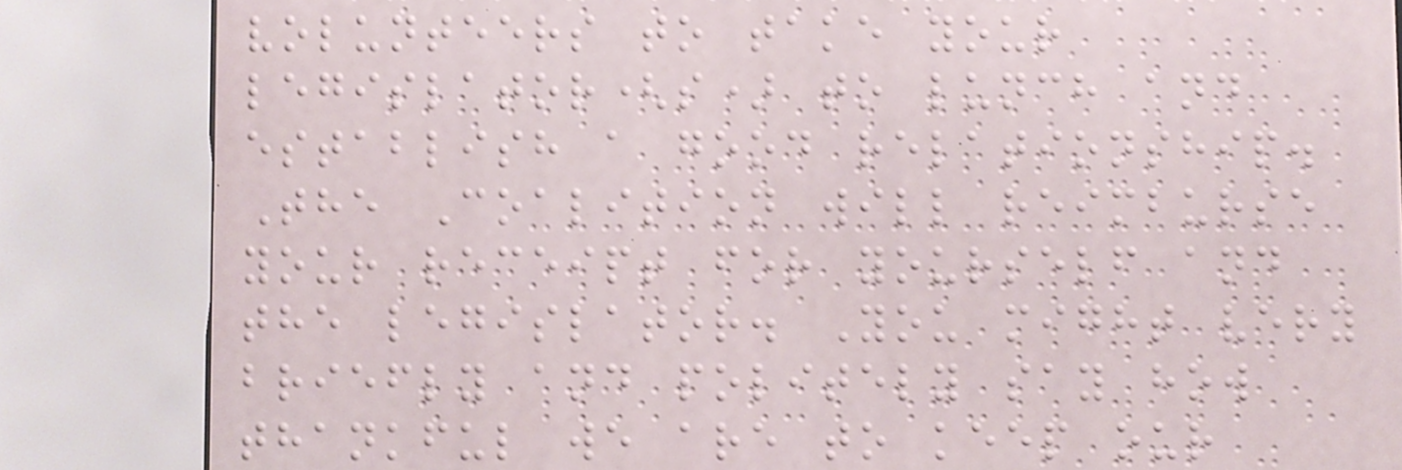volunteers to take your
legislator(s) to lunch and
establish a good relationship.
The Coalition will reimburse
your receipt for yourself and
the legislator. You might very
briefly and politely say how
thankful we are to keep our
